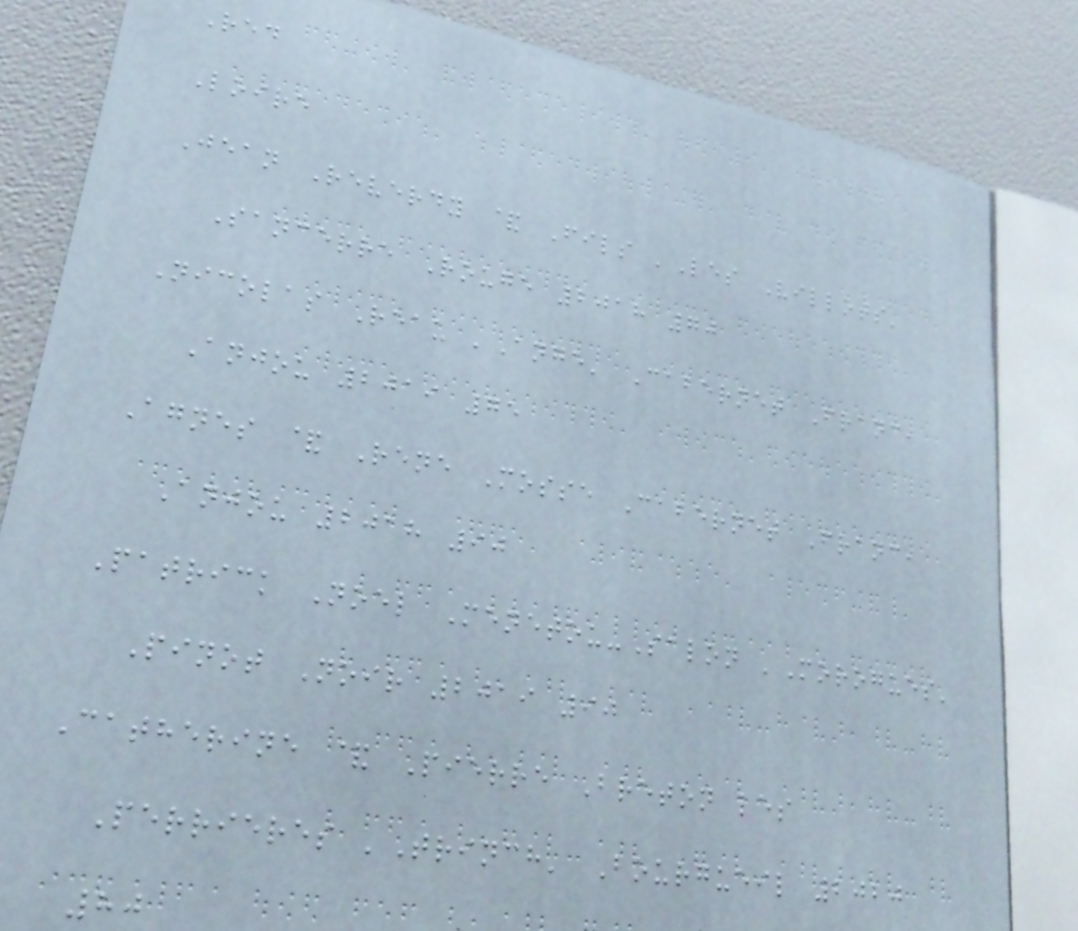Red
Loire
Jean Reverdy & Fils 'Les Villots'
Sancerre Rouge 2018 70
Nicolas Reau 'Ange' Cabernet Franc,
Anjou 2019 75
Agnes & Rene Mosse Cabernet Franc,
Anjou 2018 90
Patrick Noel Menetou-Salon 'Morogues'
Pinot Noir 2019 90
Catherine & Pierre Breton les
Perrieres 'Trinch' Bourgueil 2020
80
